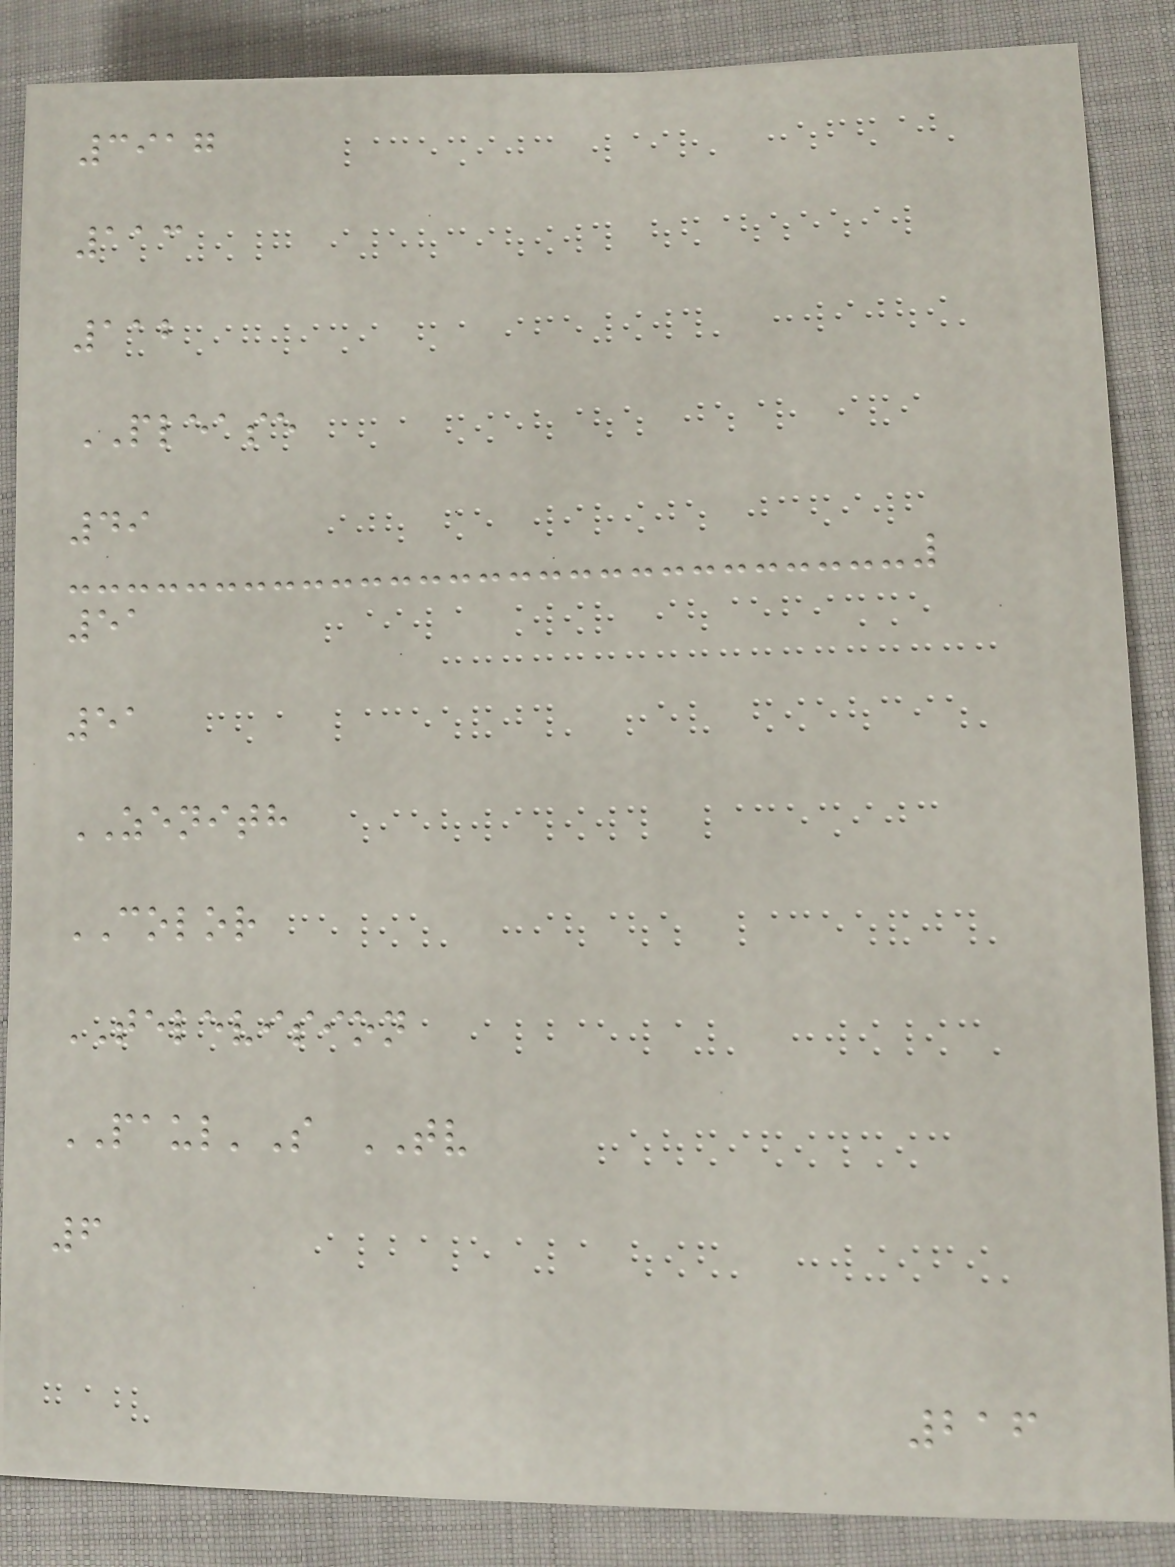3917
113
112
PLEASE
49
51
51
ZENITH
COLOR
TELEVISION
PAUL'S TV
6
216
